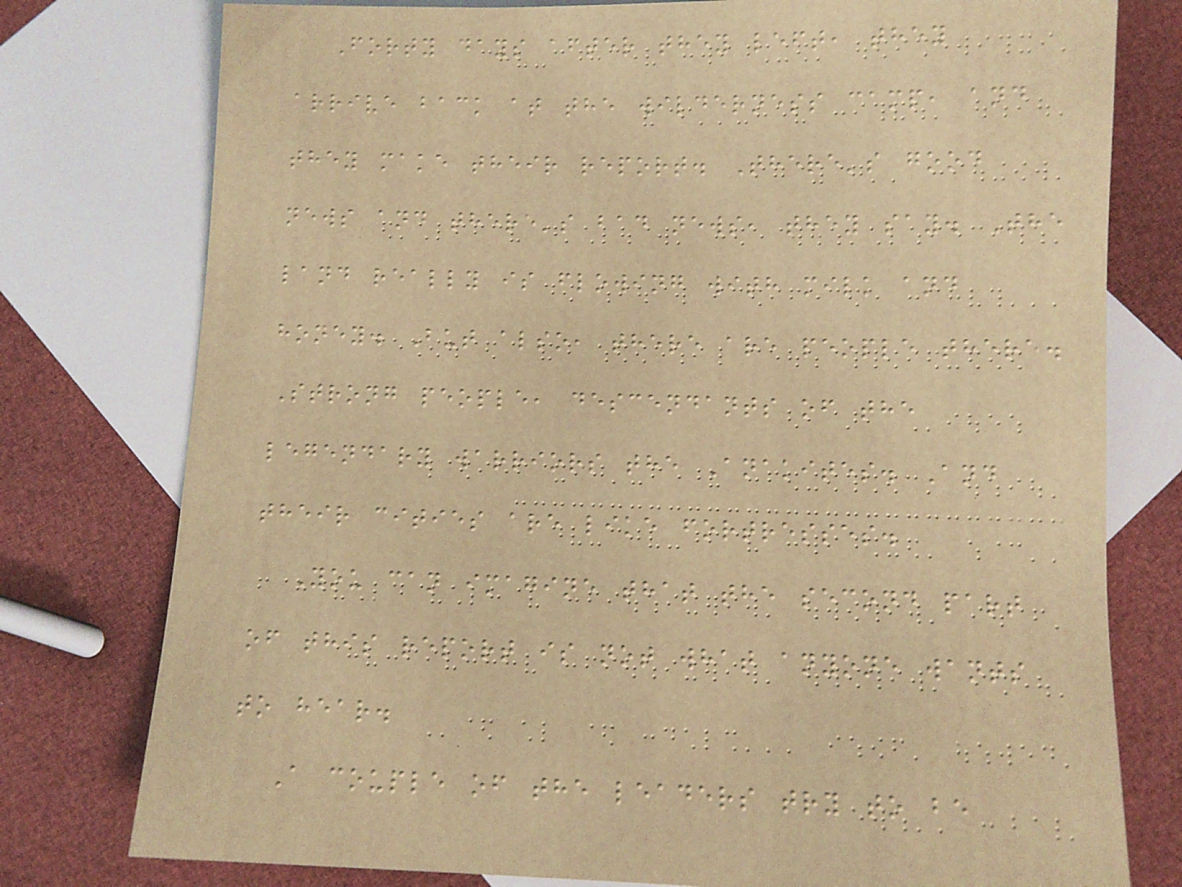Forty days after they left, they
arrive back at the wilderness camp, and
they make their report. There's good
news and there's bad news, they say. The
land really is flowing with milk and
honey. But also, there are people there.
Strong people, descendants of the
legendary warriors the Anakites. And
their cities are like fortresses.
You can imagine that the second part
of this report is not what anyone wants
to hear.
A couple of the leaders try to be
